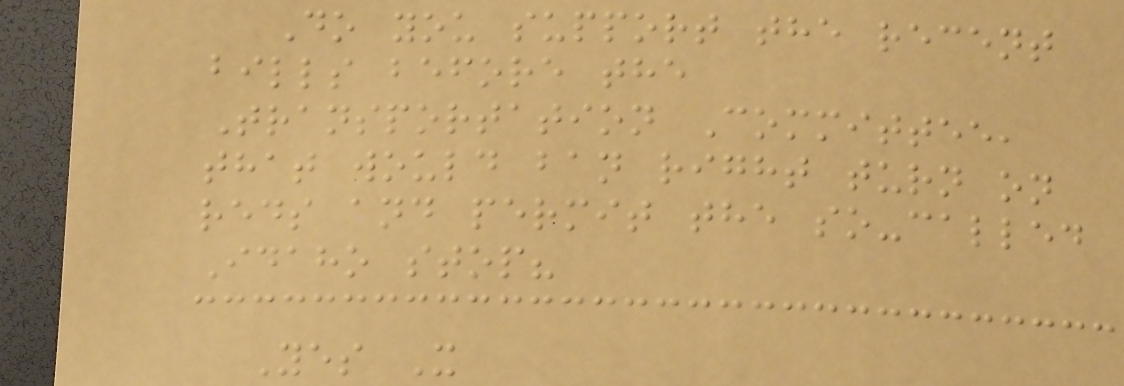Do you support the recent
bills before the
Transportation Committee,
that would ban right turn on
reds and permit the so-called
Idaho stop?
Yes X
